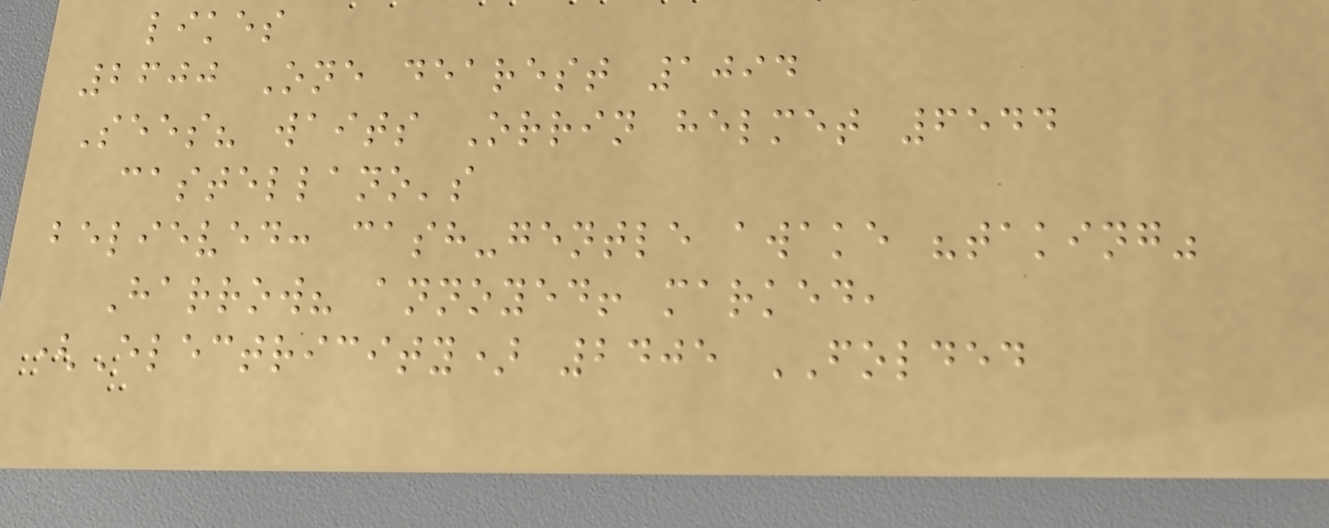likes
2600 One dearest 1094
Sees? waits Orrin helmet 6544
castellano's
believed: cash-gentle awake "taking"
Harrow? annoyed! marked,
(Electricity) 2405 FOLDED
